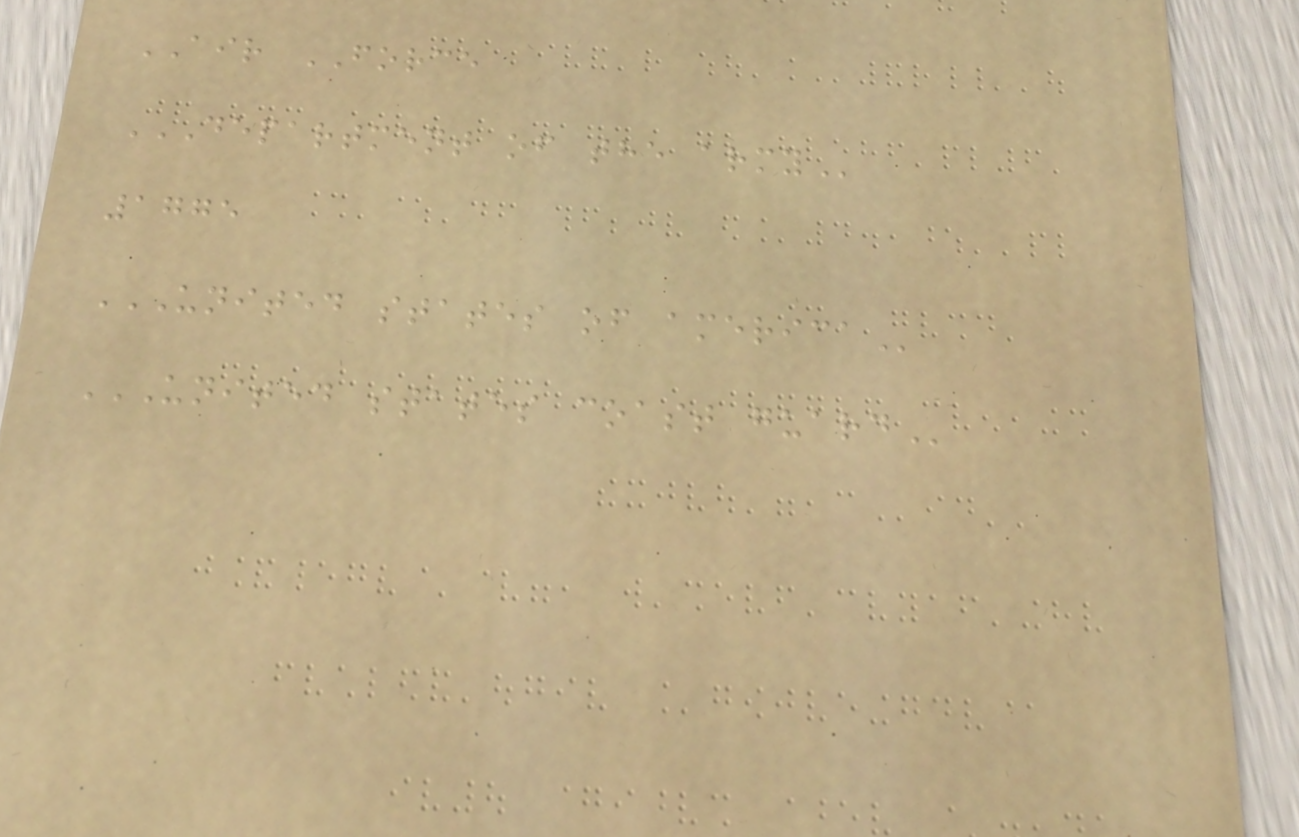AIR FORCE
DEPARTMENT OF THE ARMY
1775
UNITED STATES OF AMERICA
UNITED STATES COAST GUARD
